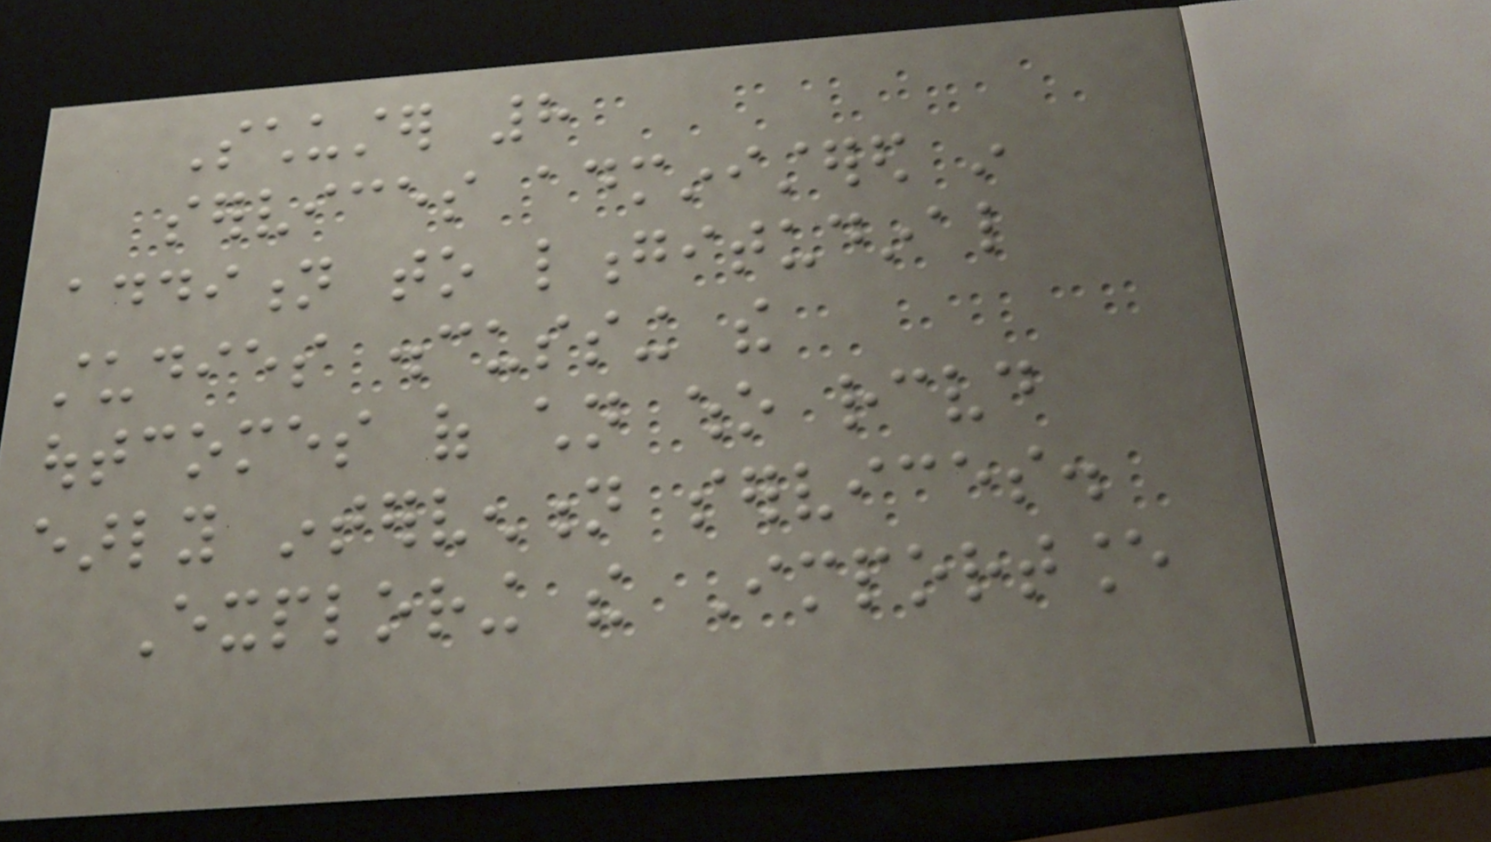Schuster 8
services administered in
addition to longitudinal
studies discussing the
outcomes of children who received
early intervention services.
Exploring the Importance
